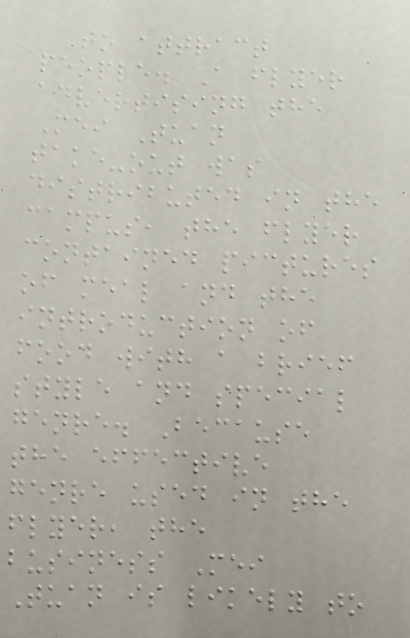to attract
people. A flyer
advertising the
Mei Tuan
take-out was
distributed in the
campus, the flyer
contained pictures
of meal and the
introduction of
food with a brief
style and special
genre. Because
the effective
genre used in the
flyer, the
business Mei
Tuan is likely to
